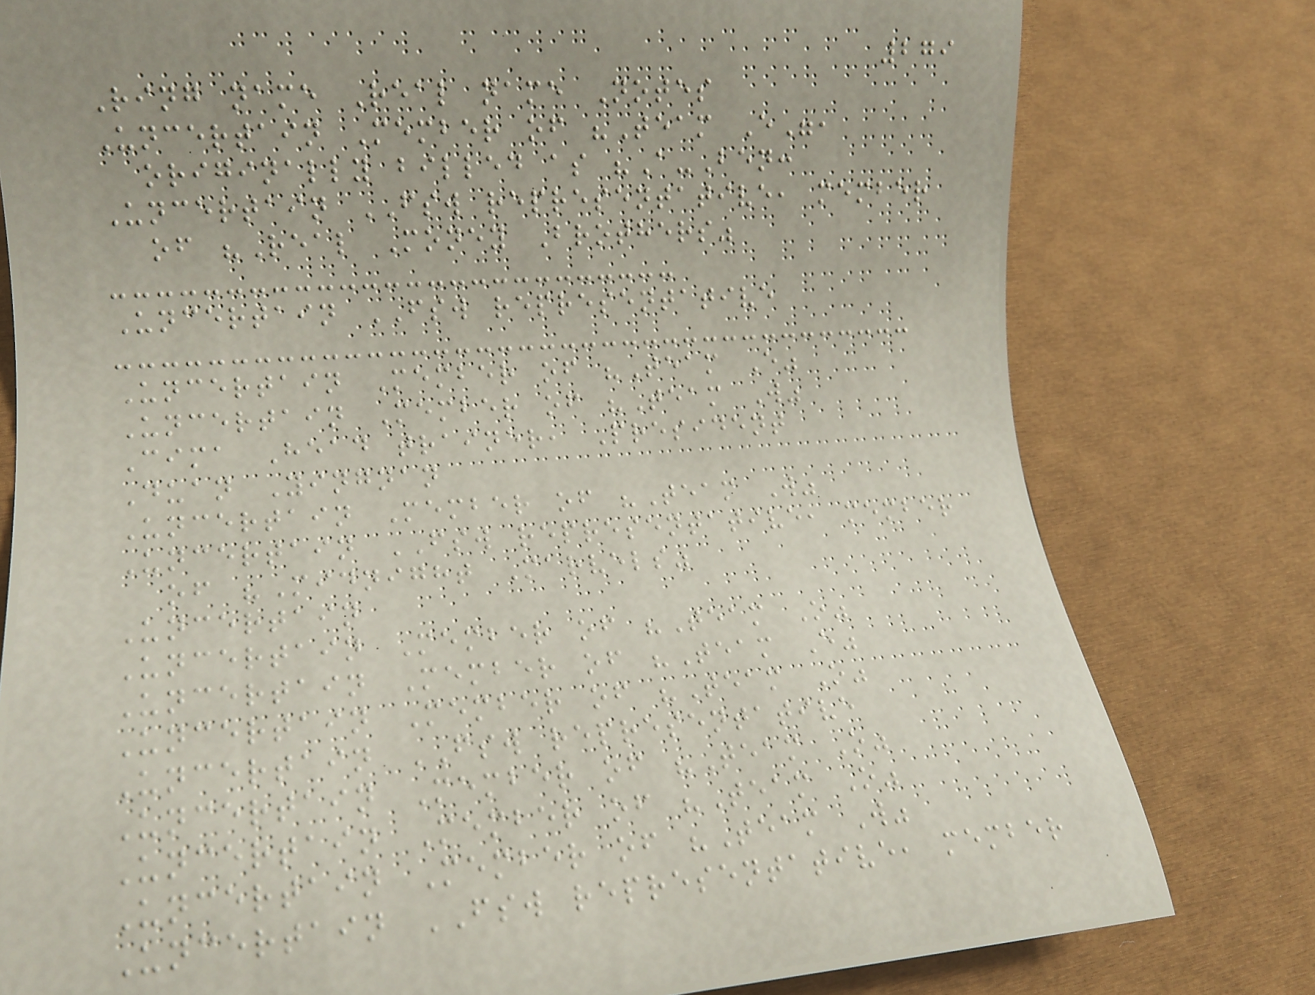279
Ring name Real name Notes
Uncertain Member of "Team E",
originally billed as "A-Ben:
Uncertain FSW representative, member
of "Real Money Brothers"
Uncertain FSW representative
Uncertain Member of "Team E"
Uncertain Member of "Team W"
Cima Head trainer, President
Duan Yingnan
Uncertain Member of "Team W"
Uncertain FSW representative, member
of "Midnight Marvels"
Uncertain
Uncertain Member of "Team O"
Uncertain Member of "Team E"
Uncertain Member of "Team O"
Uncertain FSW representative
Uncertain Member of "Team O"
Uncertain Member of "Team O"
Uncertain Member of "Team W"
Uncertain FSW representative, member
